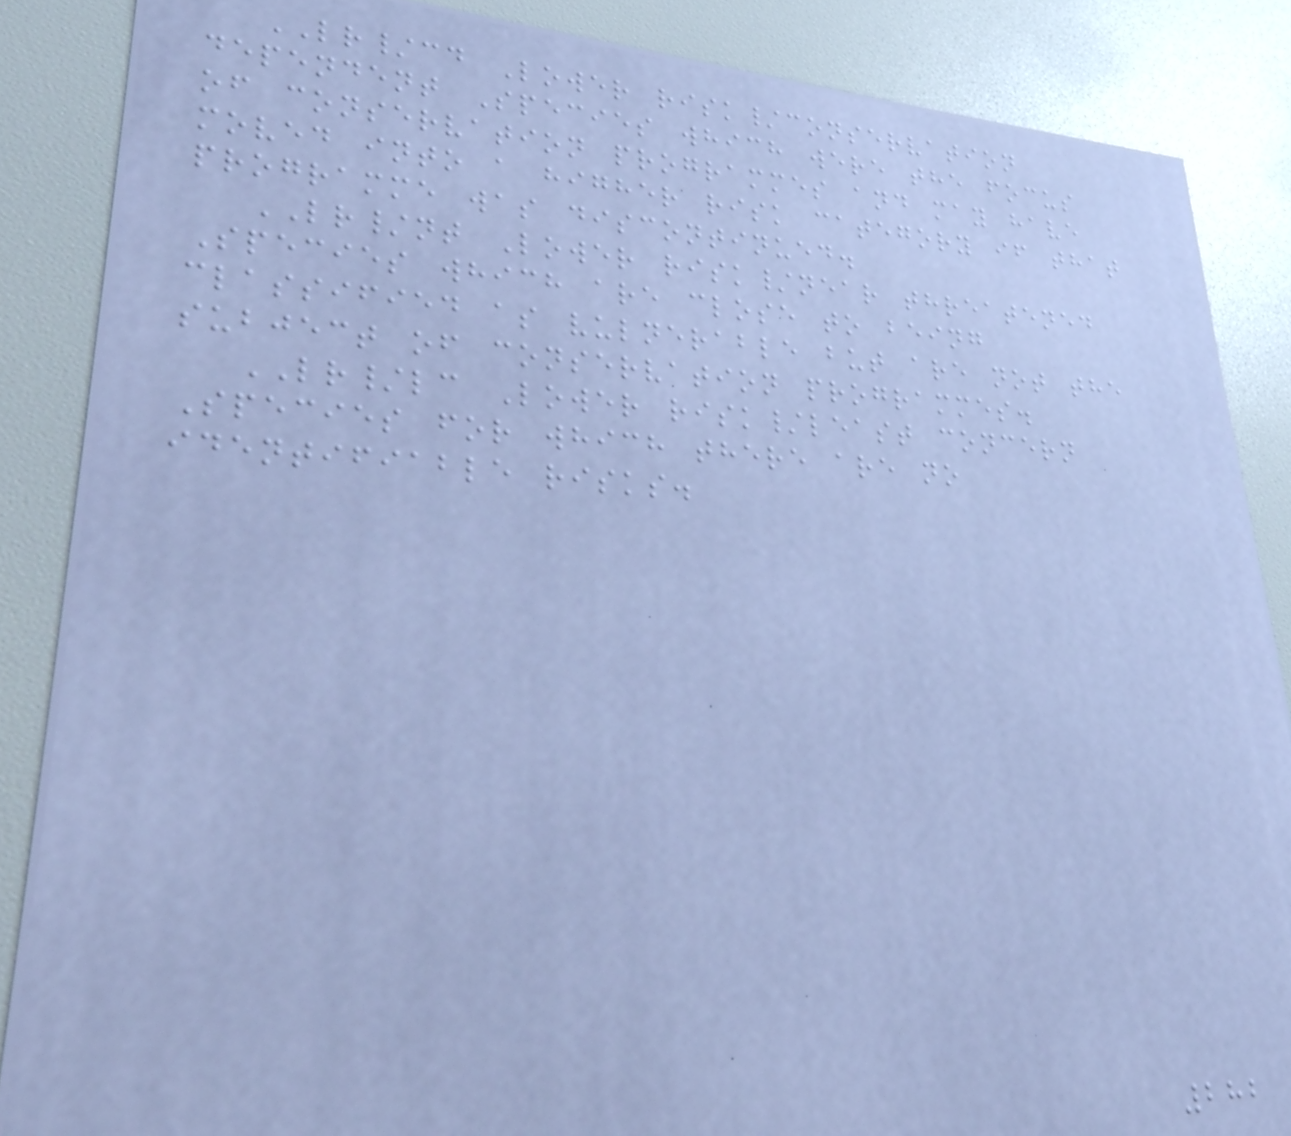LR/cd Lower risk/conservation
dependent Species which were the focus
of conservation programmes and may have
moved into a higher risk category if that
programme was discontinued.
LR/nt Lower risk/near threatened
Species which are close to being
classified as vulnerable but are not the
subject of conservation programmes.
LR/lc Lower risk/least concern
Species for which there are no
identifiable risks.
282
